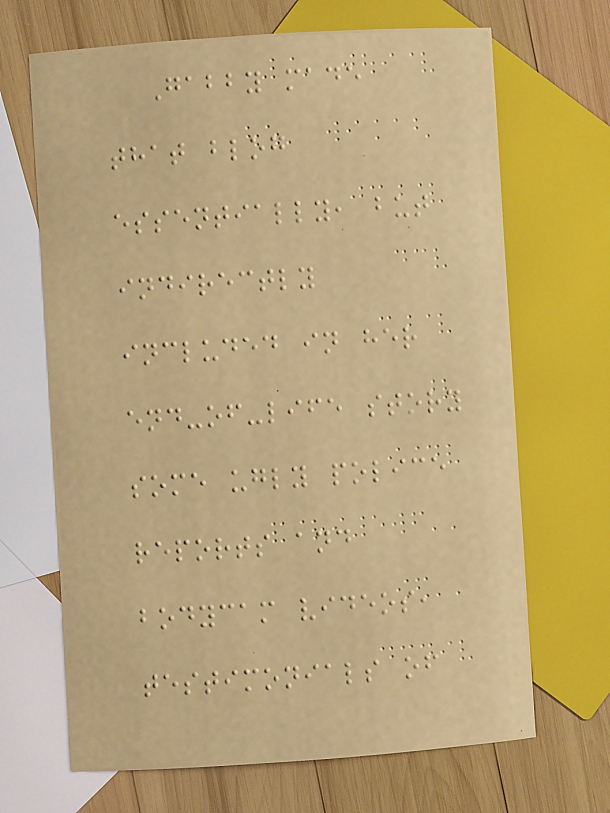Gabby made
that blog
essentially, but
indirectly
included in her
end-of-life story
some ugly police
reports and
bodycam videos,
testimonials of
